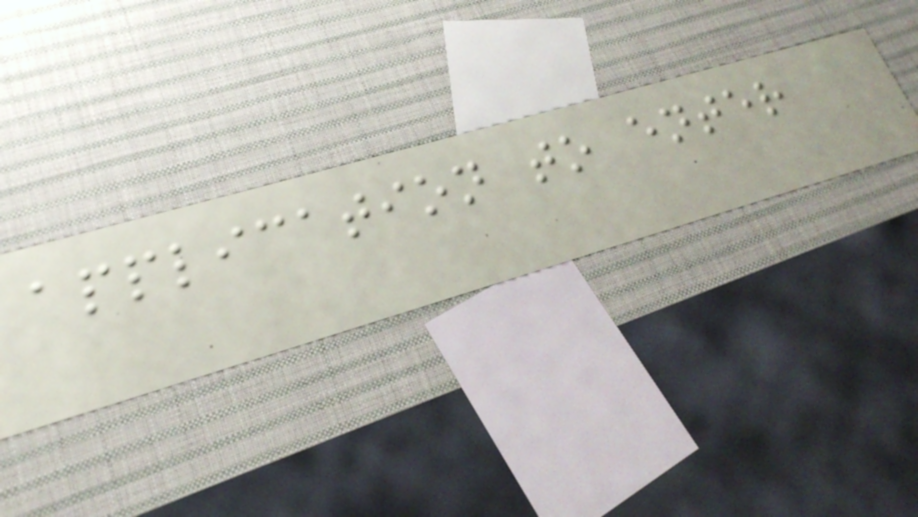application to enter
